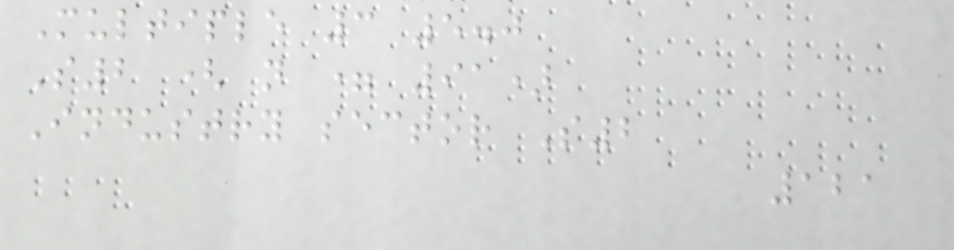Multiple 3 5.0
S2 ( n = 91)
Industry sector S2
121
